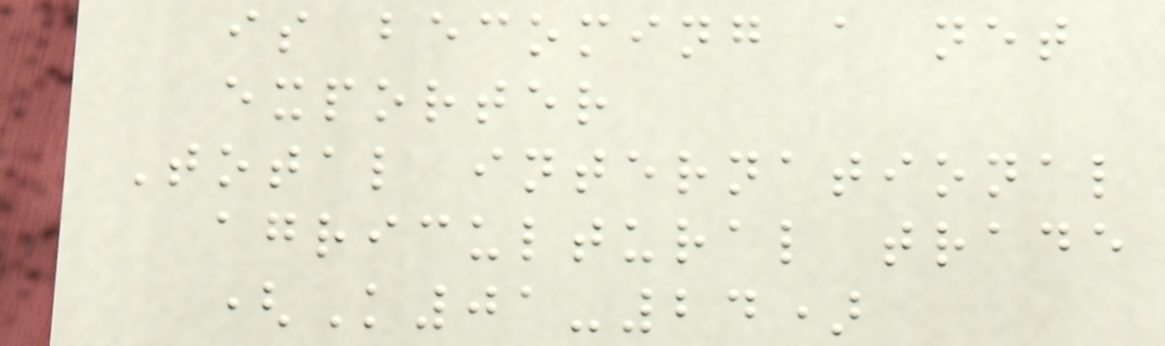is becoming a net
exporter
Total international
agricultural trade
(K01-24)
